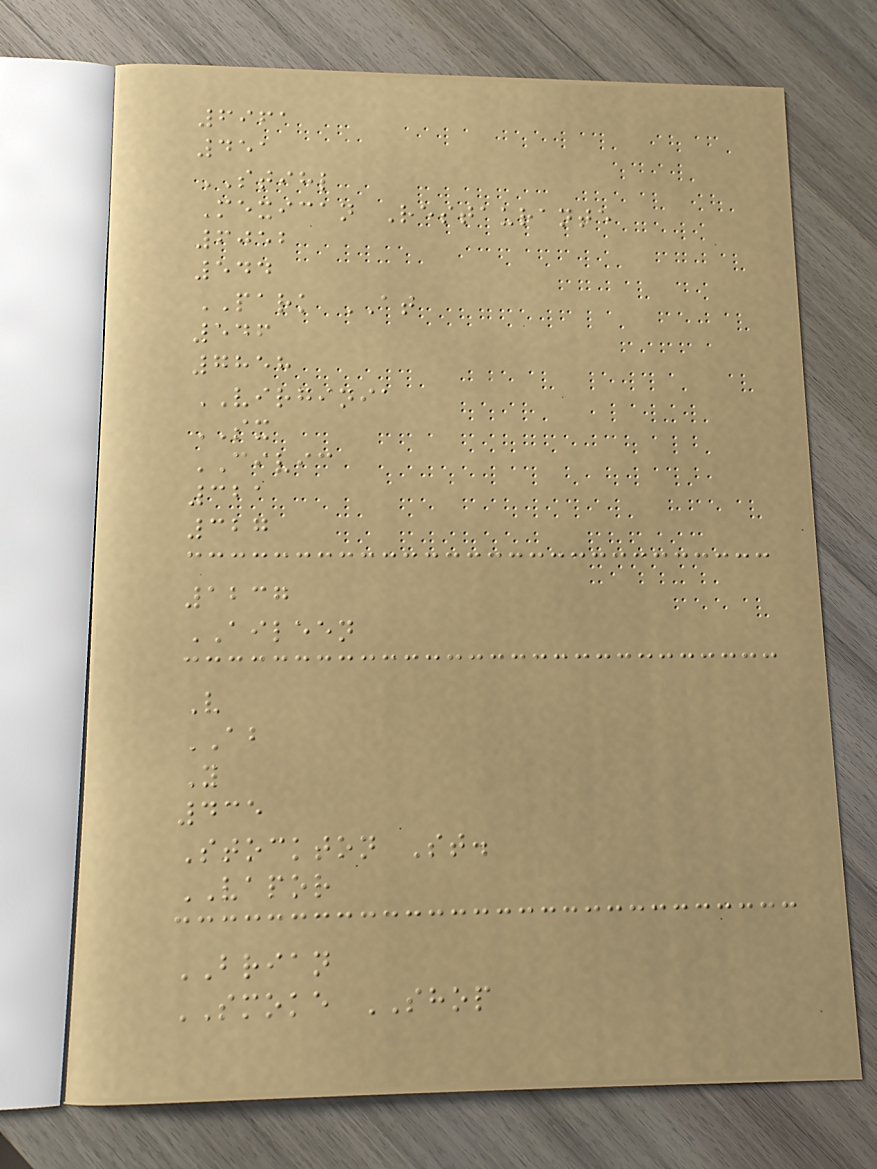6961
451
STIHL
Mexican Restaurante
6052
544
PARK AT
546
7858
VIRGINIA
SX
CIVIC
321
327
1237
AILEEN
V
AB
Y
435
Stockton St.
VAPOR
BRIAN
SMOKE SHOP
